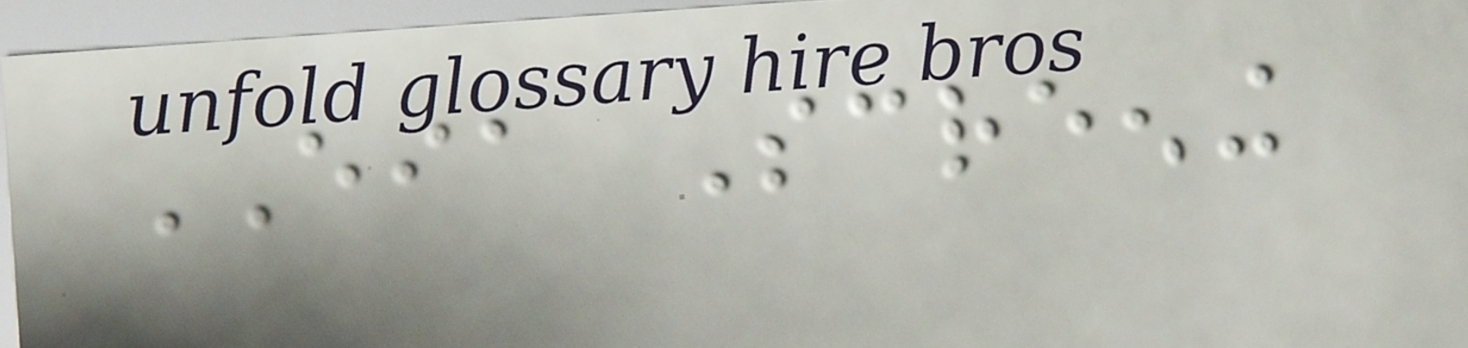EIA Screening
